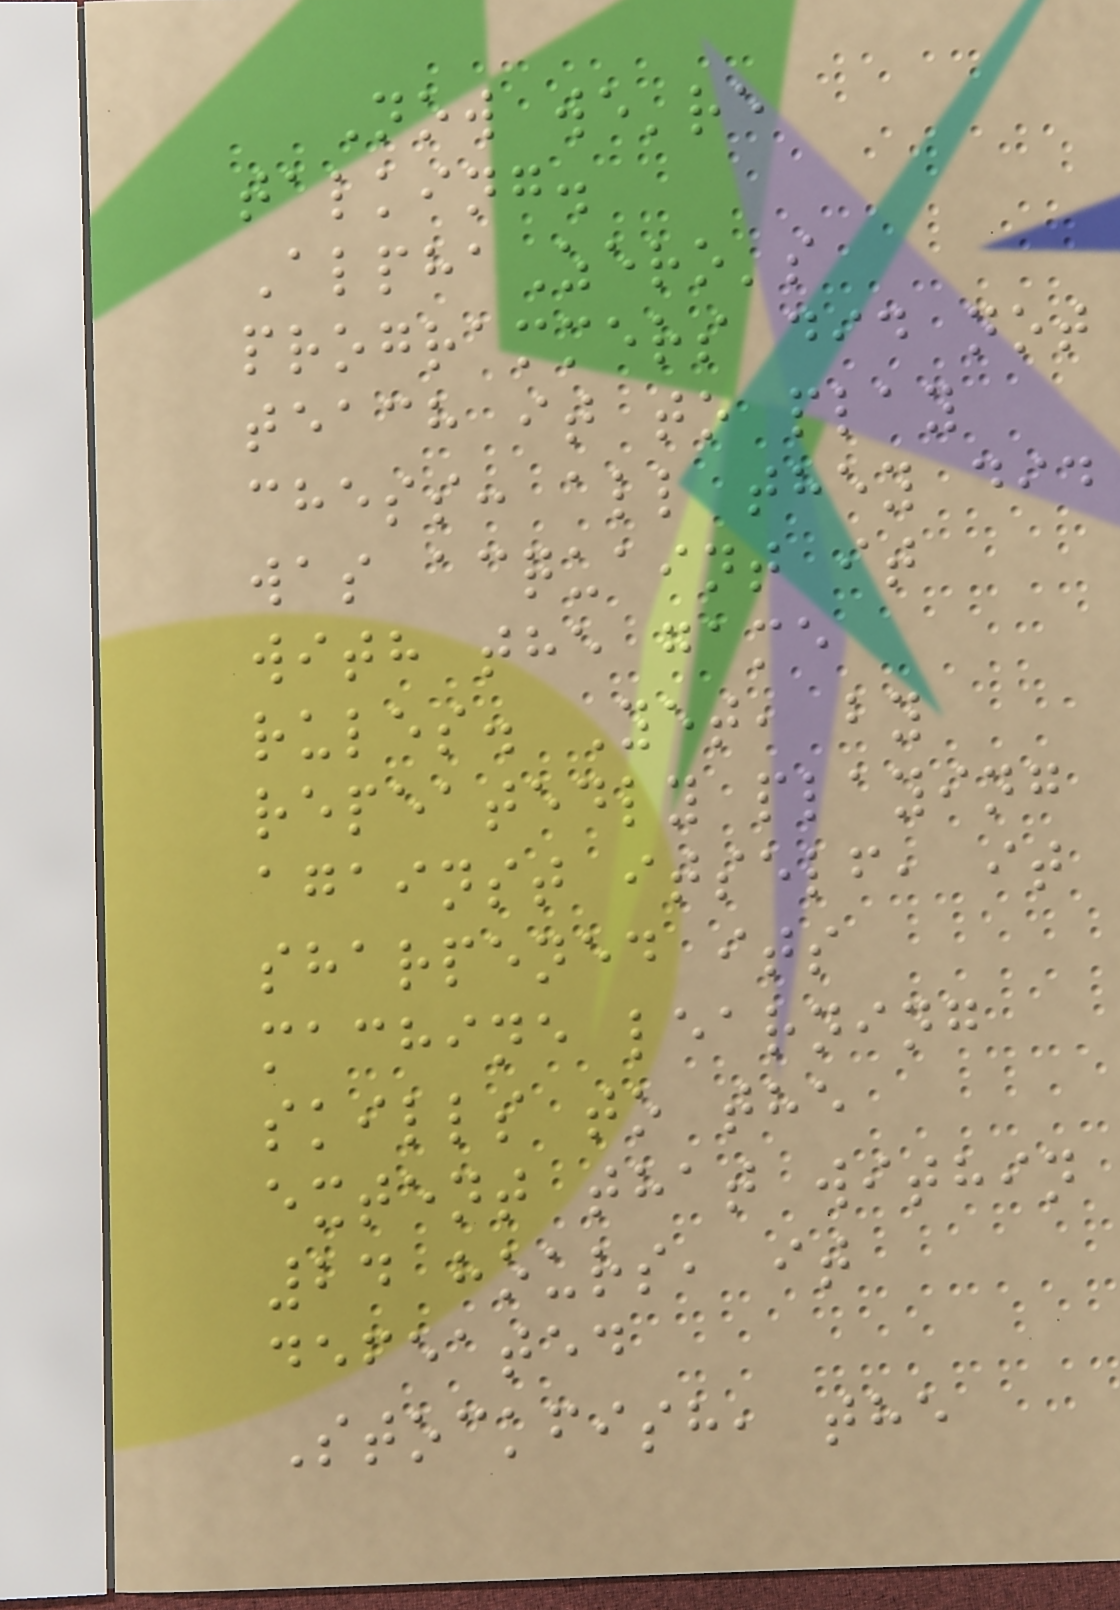Now we're
talking.
AlphaZero's
programmers did not
teach it to play
chess: all they did
was acquaint it
with the game
rules. Yet, by
repeatedly playing
against itself, it
sharpened its
machine learning
skills to the
extent that within
24 hours, it
defeated
Stockfish, the
